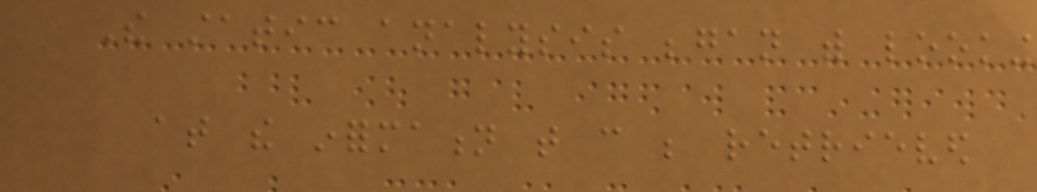The static analysis began with looking
at the information that can be retrieved
